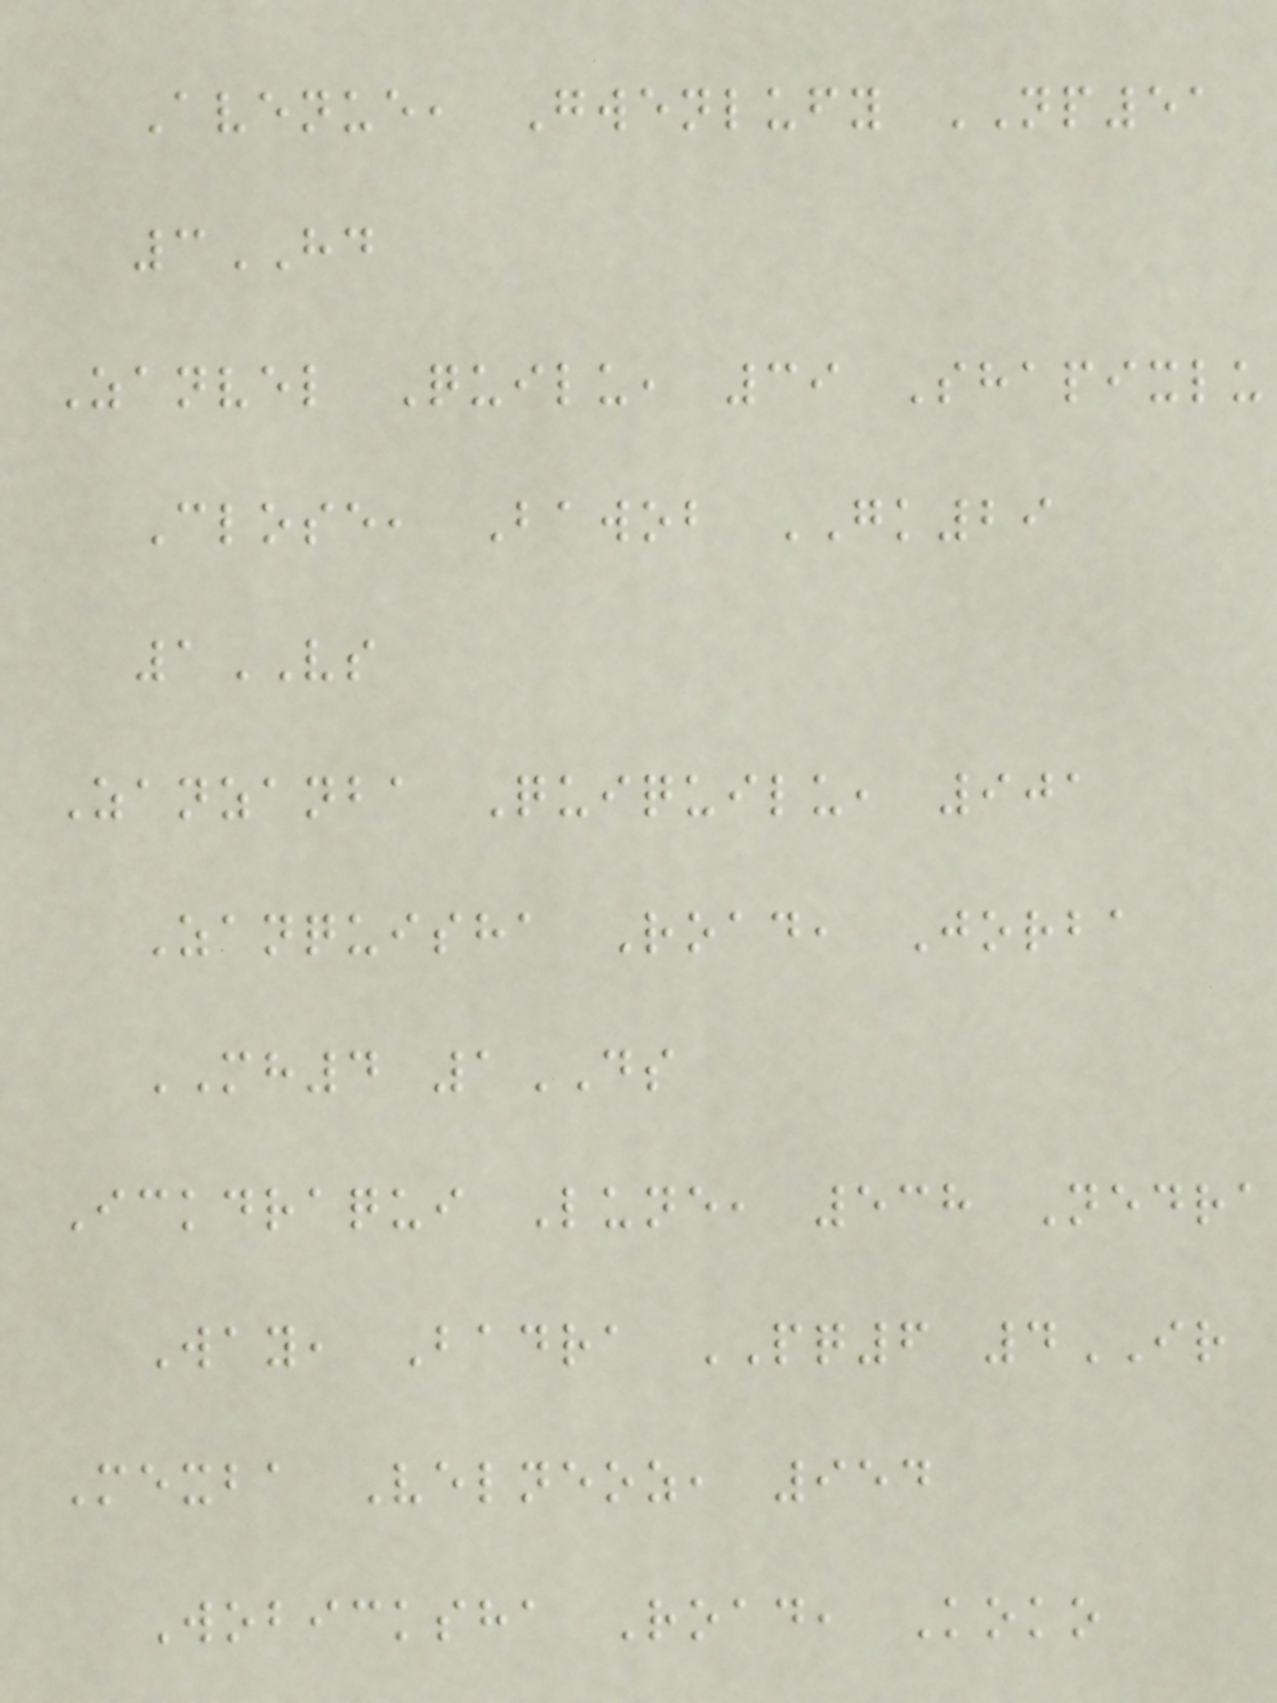Avenue, Gwenlufy NP51
3HD
Zanvel Quilu, 39 Shapixlu
Close, Bawob GK29
1VS
Zanzanba Quiquilu, 901
Zanquisha Road, Jorba
MH4 1DS
Ickdraqui Lune, 538 Nedra
Way, Badra PQ6 4IR
Mexba Velneoz, 954
Wobicksha Road, Koko
